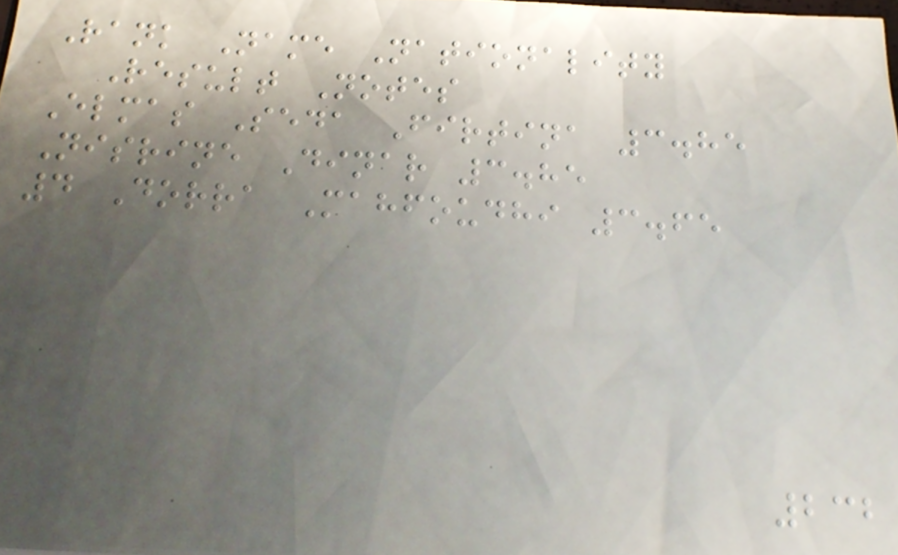Rank Name Nationality
Result Notes
Elmas Seda Firtina 3.85
Nisrine Dinar 3.85
4 Dorra Mahfoudhi 3.65
232
